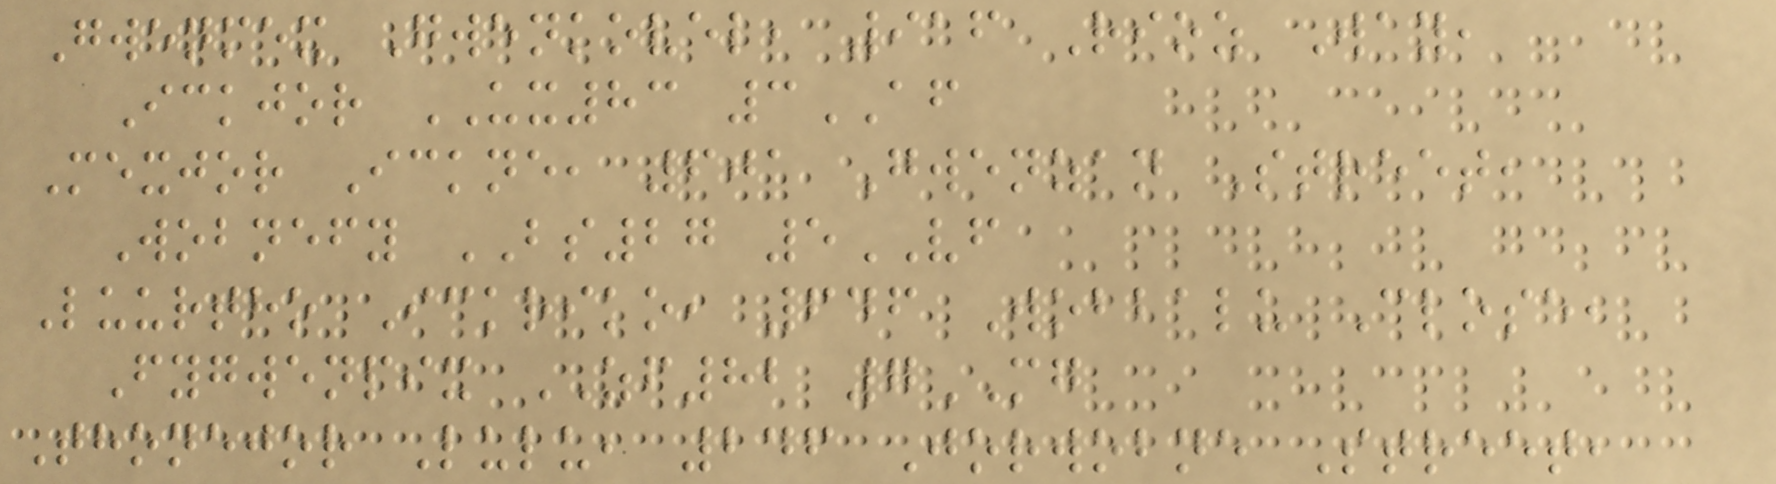Gwenmex Gwenkovel, 916 Rioz Way,
Ickjor UX83 3AF
Mexjor Ickne, 601 Gwenzan Street,
Wobnefy BS27 5VF
Luurtho Ickriko, 646 Wobbalu Close,
Fygwenpix ZF82 7MG
Thonejor Lulu, 246 Jorwobne Street,
